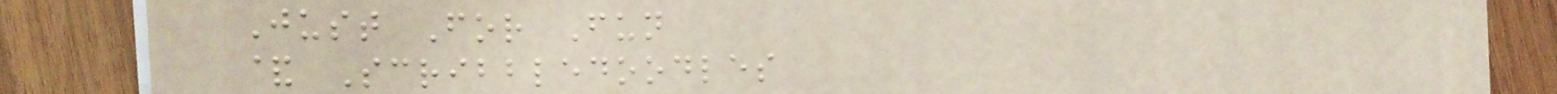Just For Fun
& Scribbledoodles
